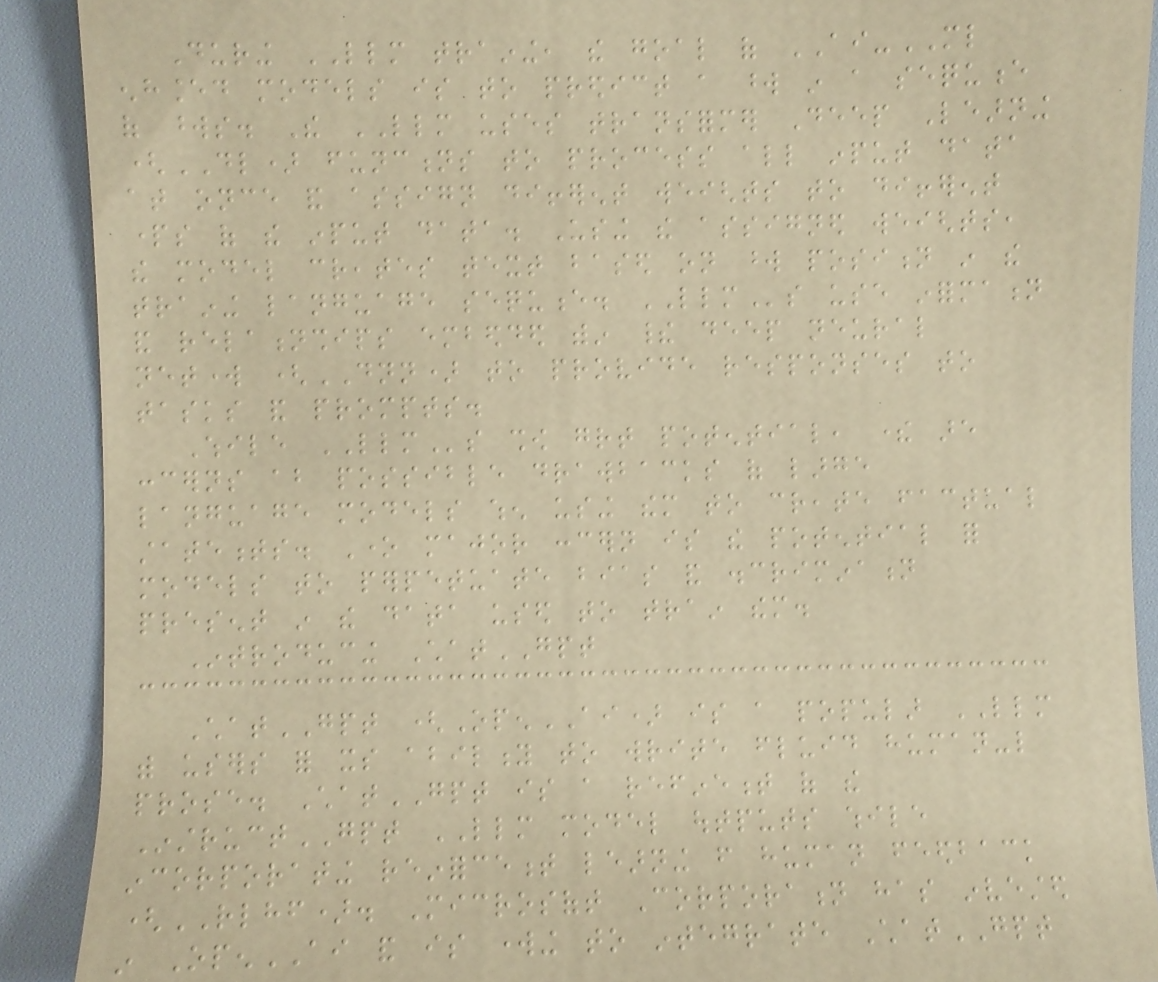During LLM training, the goal of AI-ML
enhanced models is to predict a word in a sequence
of words. The LLM uses transformer Deep Learning
(DL) functions to process all input data
at once and assign different weights to different
parts of the input data. Using the assigned weights,
the model creates text based on word position in the
training language sequence. LLMs use information
and relationships embedded within their deep neural
network (DNN) to provide responses to
tasks and prompts.
While LLMs show great potential, there are
concerns about possible drawbacks of large
language models when using them to create factual
statements. One major concern is the potential for
models to perpetuate bias and discrimination
present in the data used to train them.
Introducing ChatGPT
ChatGPT (OpenAI) is a popular LLM
with users for its ability to write fluid human-like
prose. ChatGPT is a refinement of the
InstructGPT LLM model outputs while
incorporating reinforcement learning from human feedback
(RLHF). Microsoft Corporation has invested
in OpenAI and is working to integrate ChatGPT
